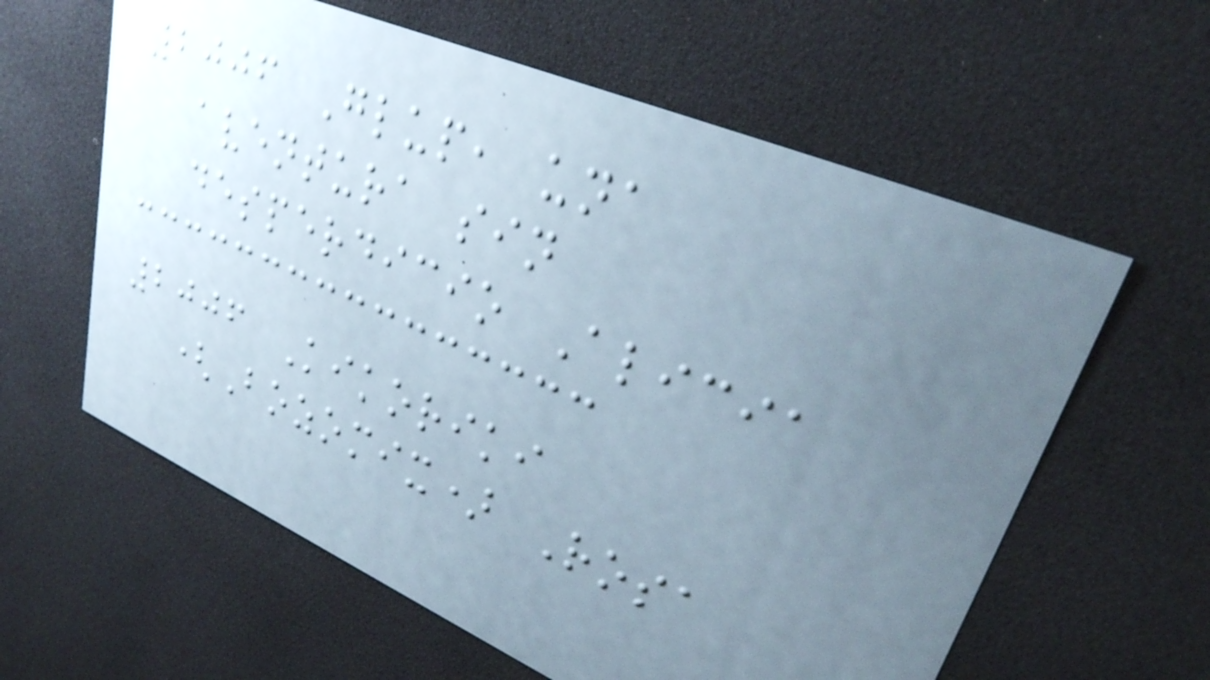2006 Glup, una
aventura sin
desperdicio Alicia
2006 Kikoriki
(Bozomix) Rosa
